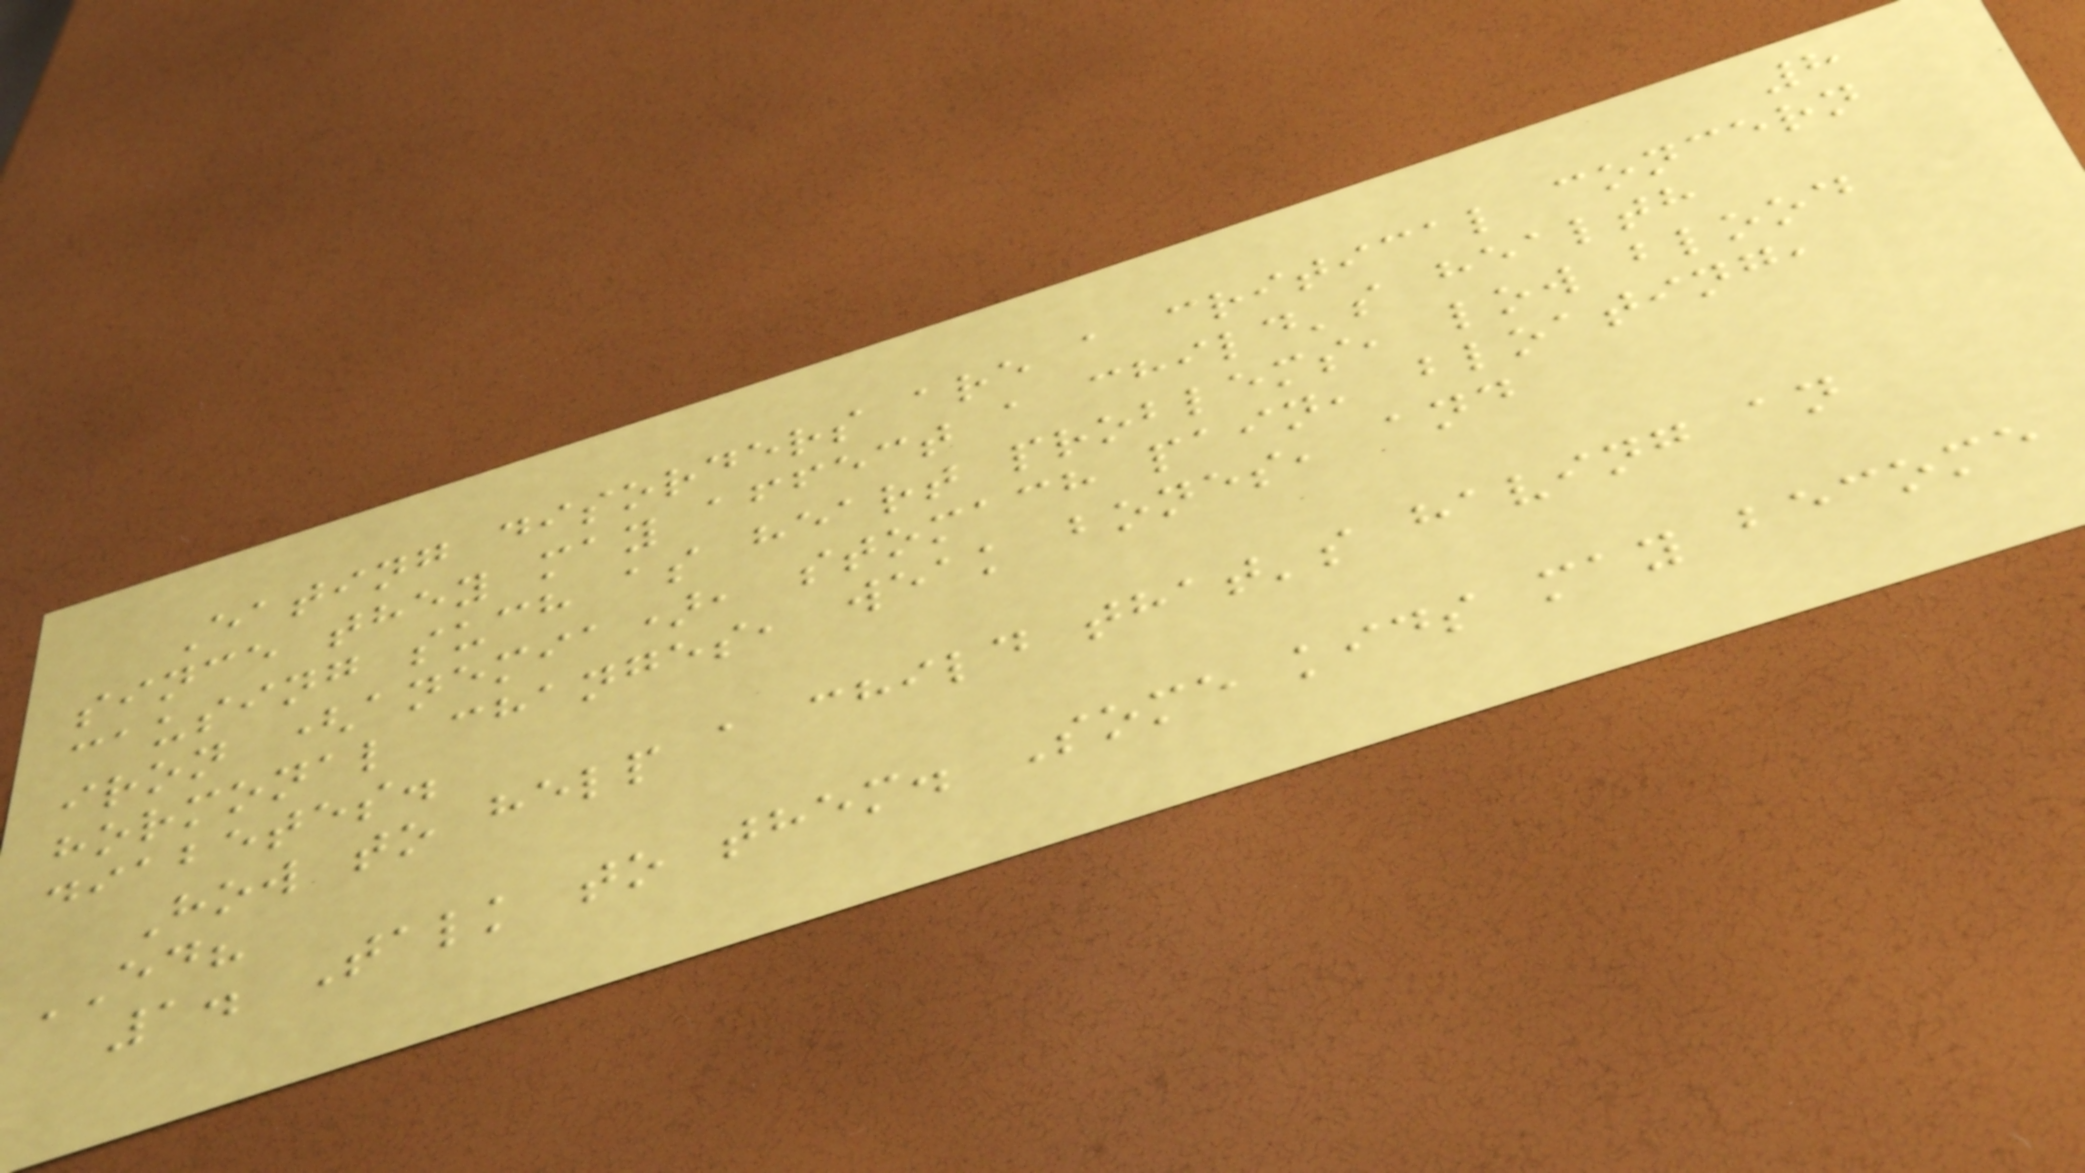8
Eating disorders are a critical concern
since they may affect a child's health
causing such as heart problems, low blood
iron (anemia), stomach pain, bloating,
hormonal changes, weak bones, and
diabetes.
How to help a child that's having an
ED?
1. Talk to them. Some kids may become
